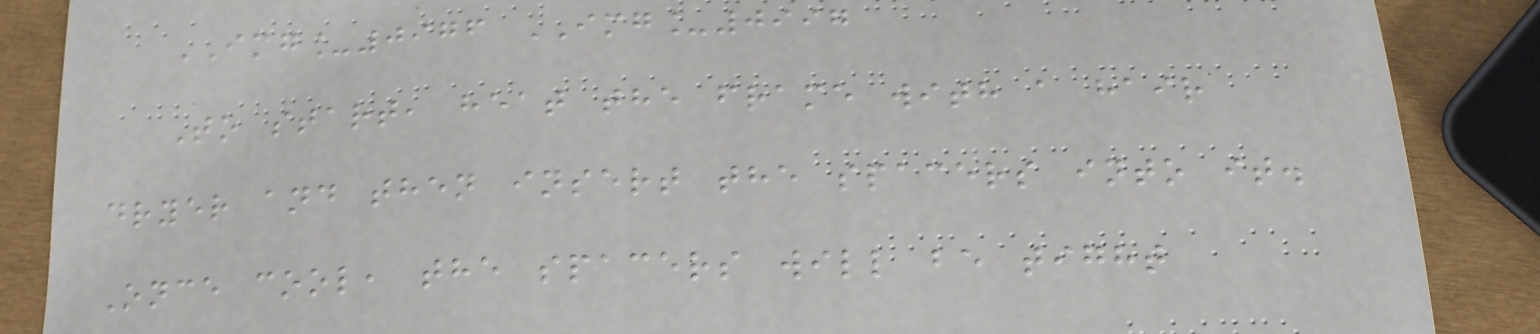IMG_0976 IMG_0997
To start, heat the frame with a hair
dryer and then insert the spacers into it.
Once cool, the spacers will be tight
